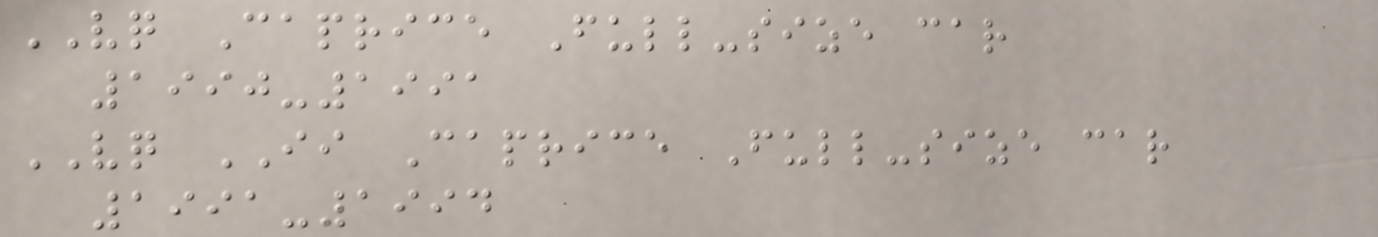VQ Caprice Full-size car
1990-1991
VQ II Caprice Full-size car
1991-1994
